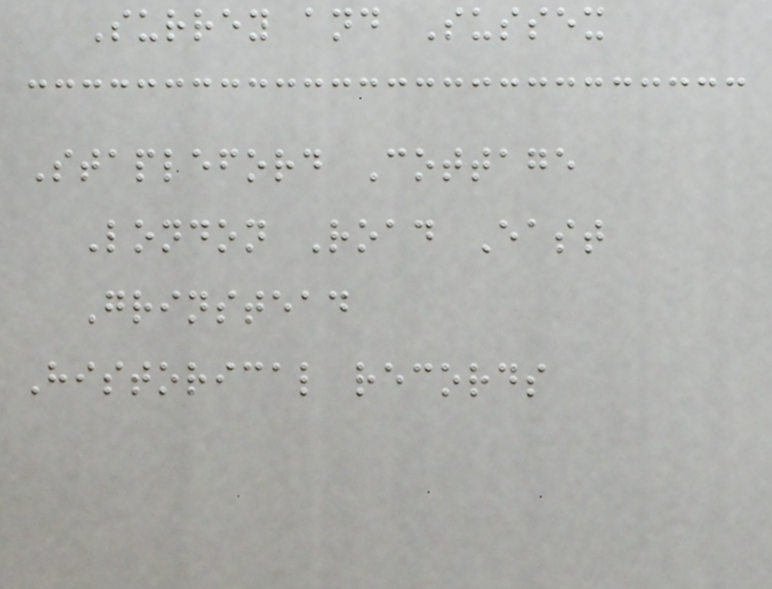Surrey and Sussex
Stapleford Cottage
London Road East
Grinstead
Historical records
